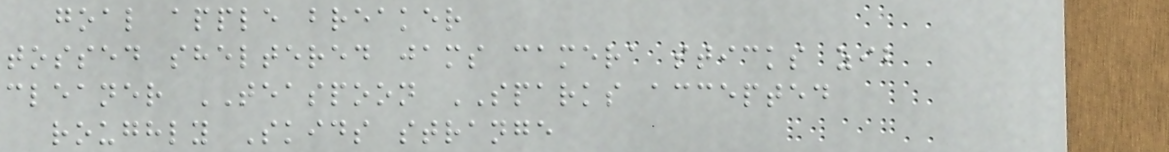goal apple breaker
tossed sheltered jams camera sticks zib
cleaner TEASPOON SPARKS accepted
roughly Skids strange
